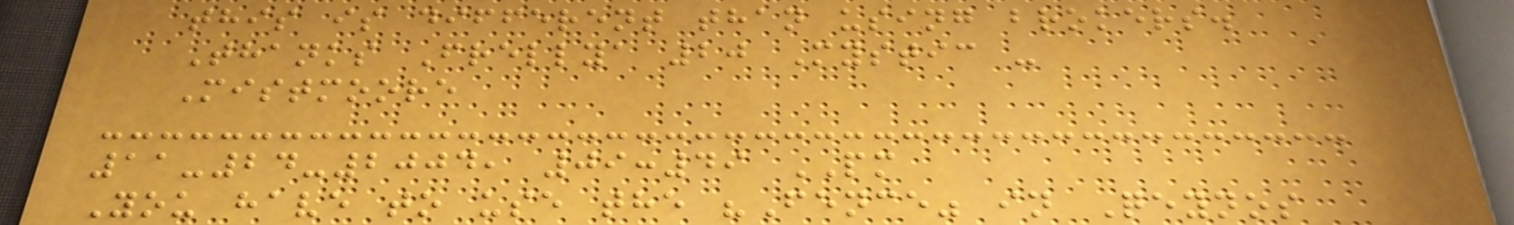this is different than using brokers.
Thanks Frellya 20 Mystic -
Mistmoore
11-24-2004, 09:49 PM
You have to use the "Fence" in Qeynos
